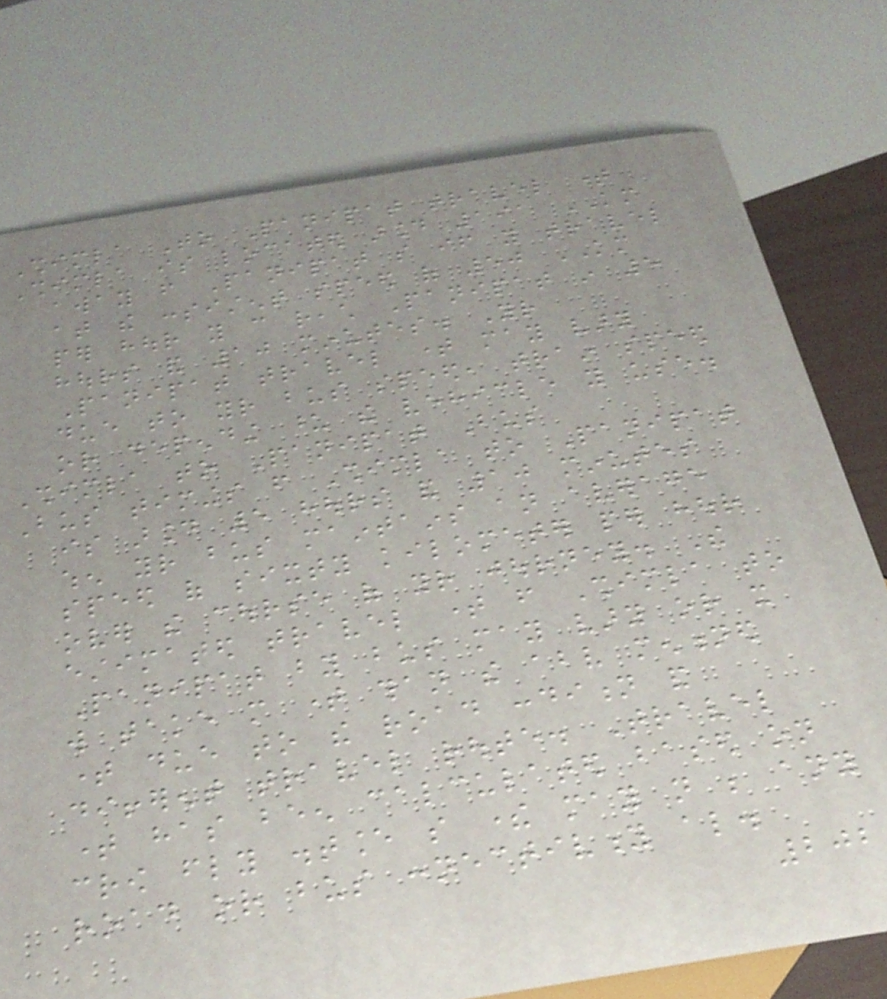Shimla To Panipat travel time
Shimla is located around 191 KM
away from Panipat so if you travel
at the consistent speed of 50 KM
per hour you can reach Panipat in 5
hours and 10 minutes. Your
Panipat travel time may vary
due to your bus speed, train speed
or depending upon the vehicle you use.
Shimla to Panipat Bus
Bus timings from Shimla to Panipat
is around 5 hours and 10 minutes
when your bus maintains an average
speed of sixty kilometer per hour
over the course of your journey. The
estimated travel time from Shimla to
Panipat by bus may vary or it
will take more time than the above mentioned
time due to the road condition and
different travel route. Travel
time has been calculated based on
crow fly distance so there may not be any
road or bus connectivity also.
202
